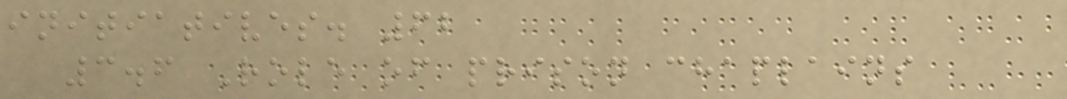initiatives. 62
3.6 Role of prison chaplains
